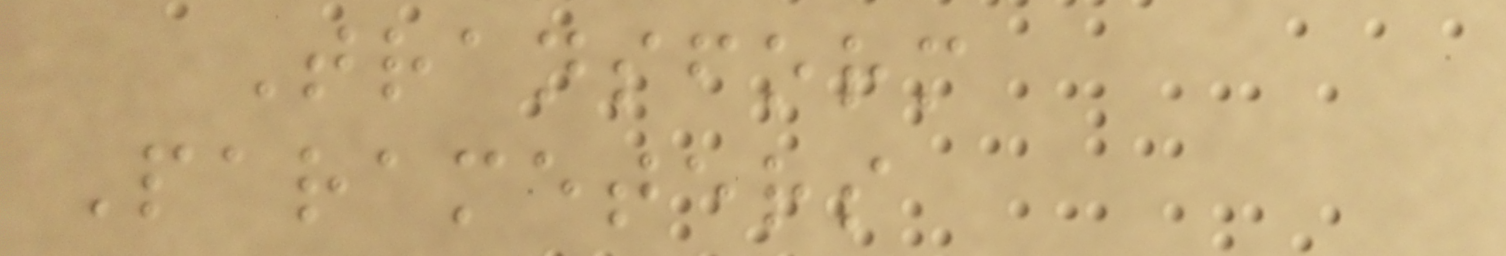Transform
Parameters
